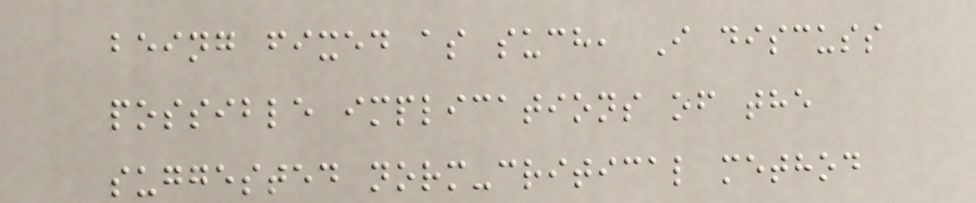being fixed as such, I discuss
possible implications of the
suggested norm-critical method
